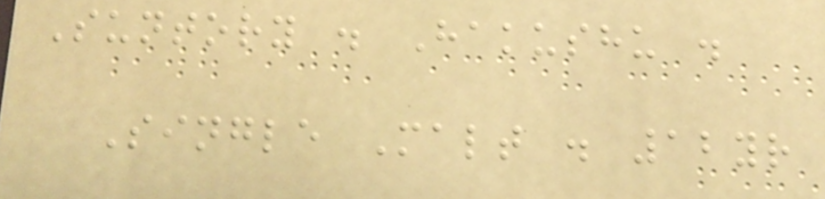Suntory . Hakushu .
Single Malt . 12yr
